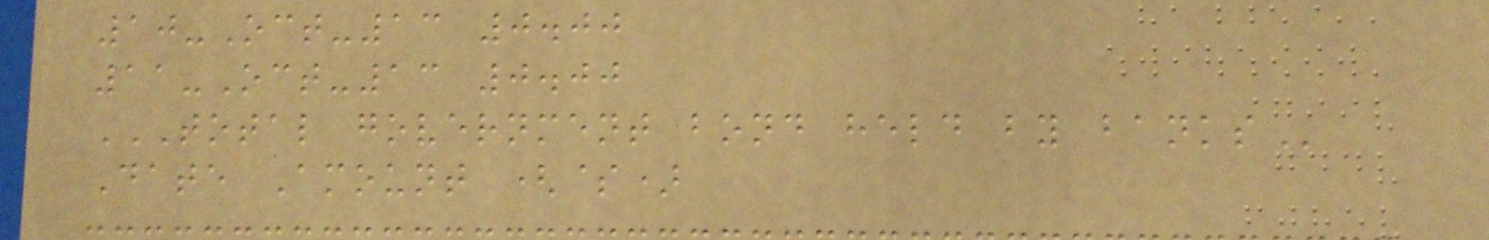10-Oct-13 0.00
11-Oct-13 0.00
TOTAL GOVERNMENT BOND HELD BY BANKS
Date Amount ($)
